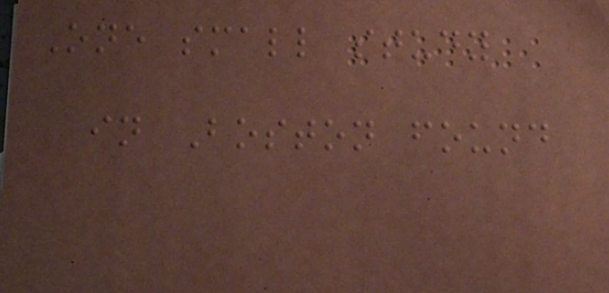One small study
in Boston found
